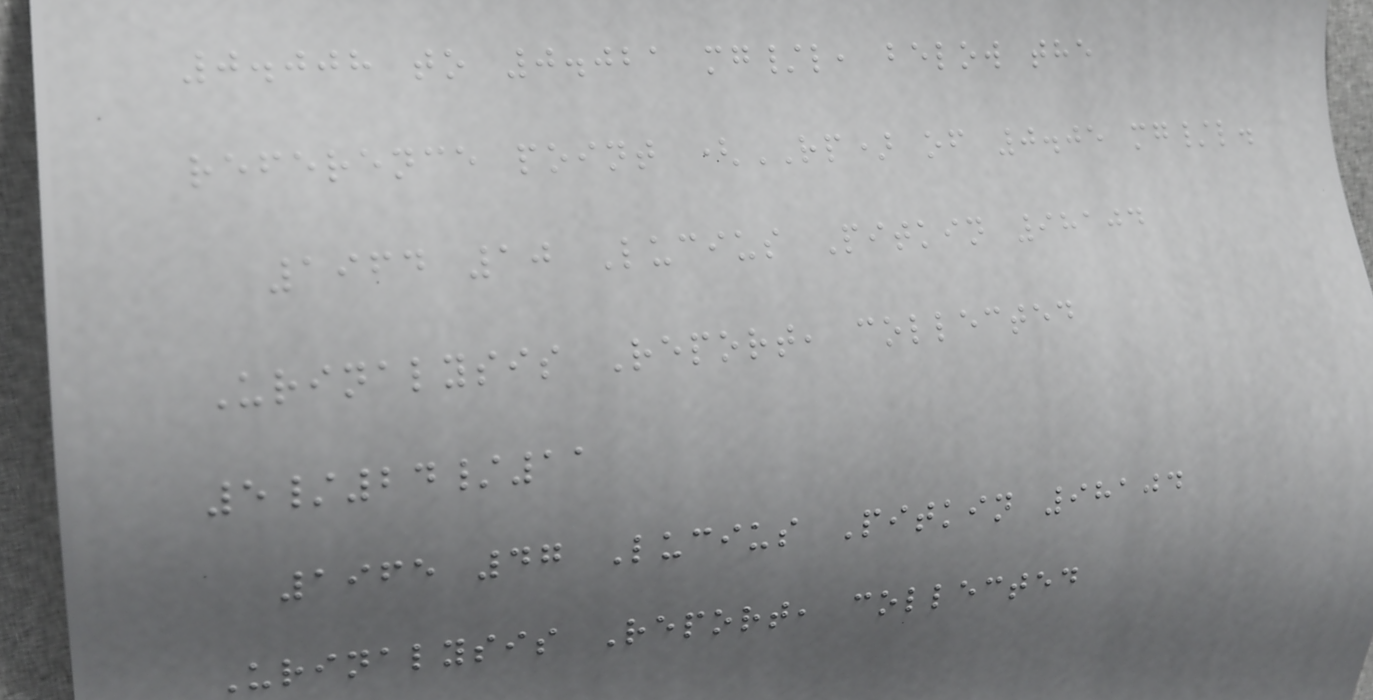0.008 to 0.021 mg/l, below the
reference point (RP) of 0.05 mg/l.
1964 10 Lucius Pitkin 98104
Urinalysis Report, collected
5/24/11
1965 47 Lucius Pitkin 98104
Urinalysis Report, collected
